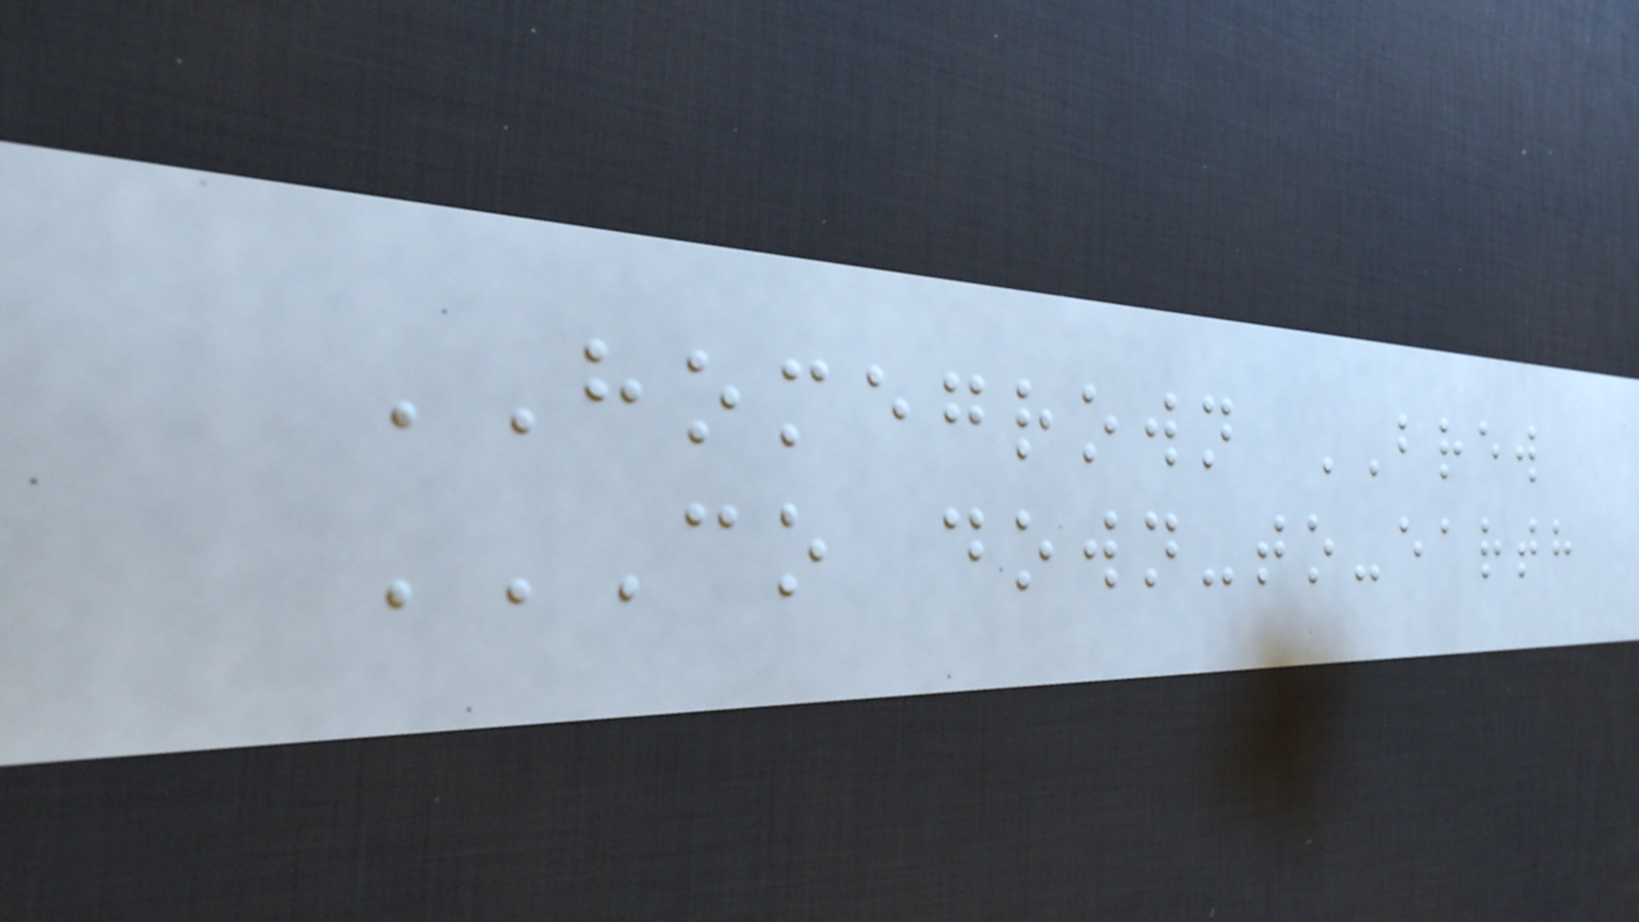HOMEGROWN BREW
CO DOWN-TO-EARTH
